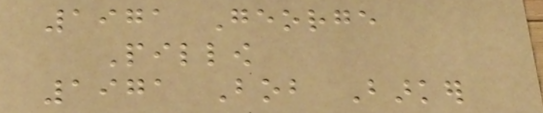1971 George
Pillow
1971 Bob Barker
